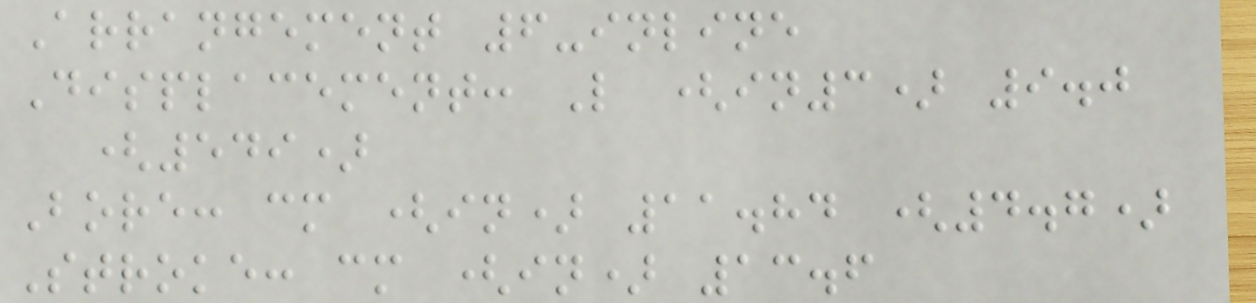Arrangement 6-inline
Displacement: L (in3) 9.0
(549)
Bore: cm (in) 11.84 (4.7)
Stroke: cm (in) 13.6
